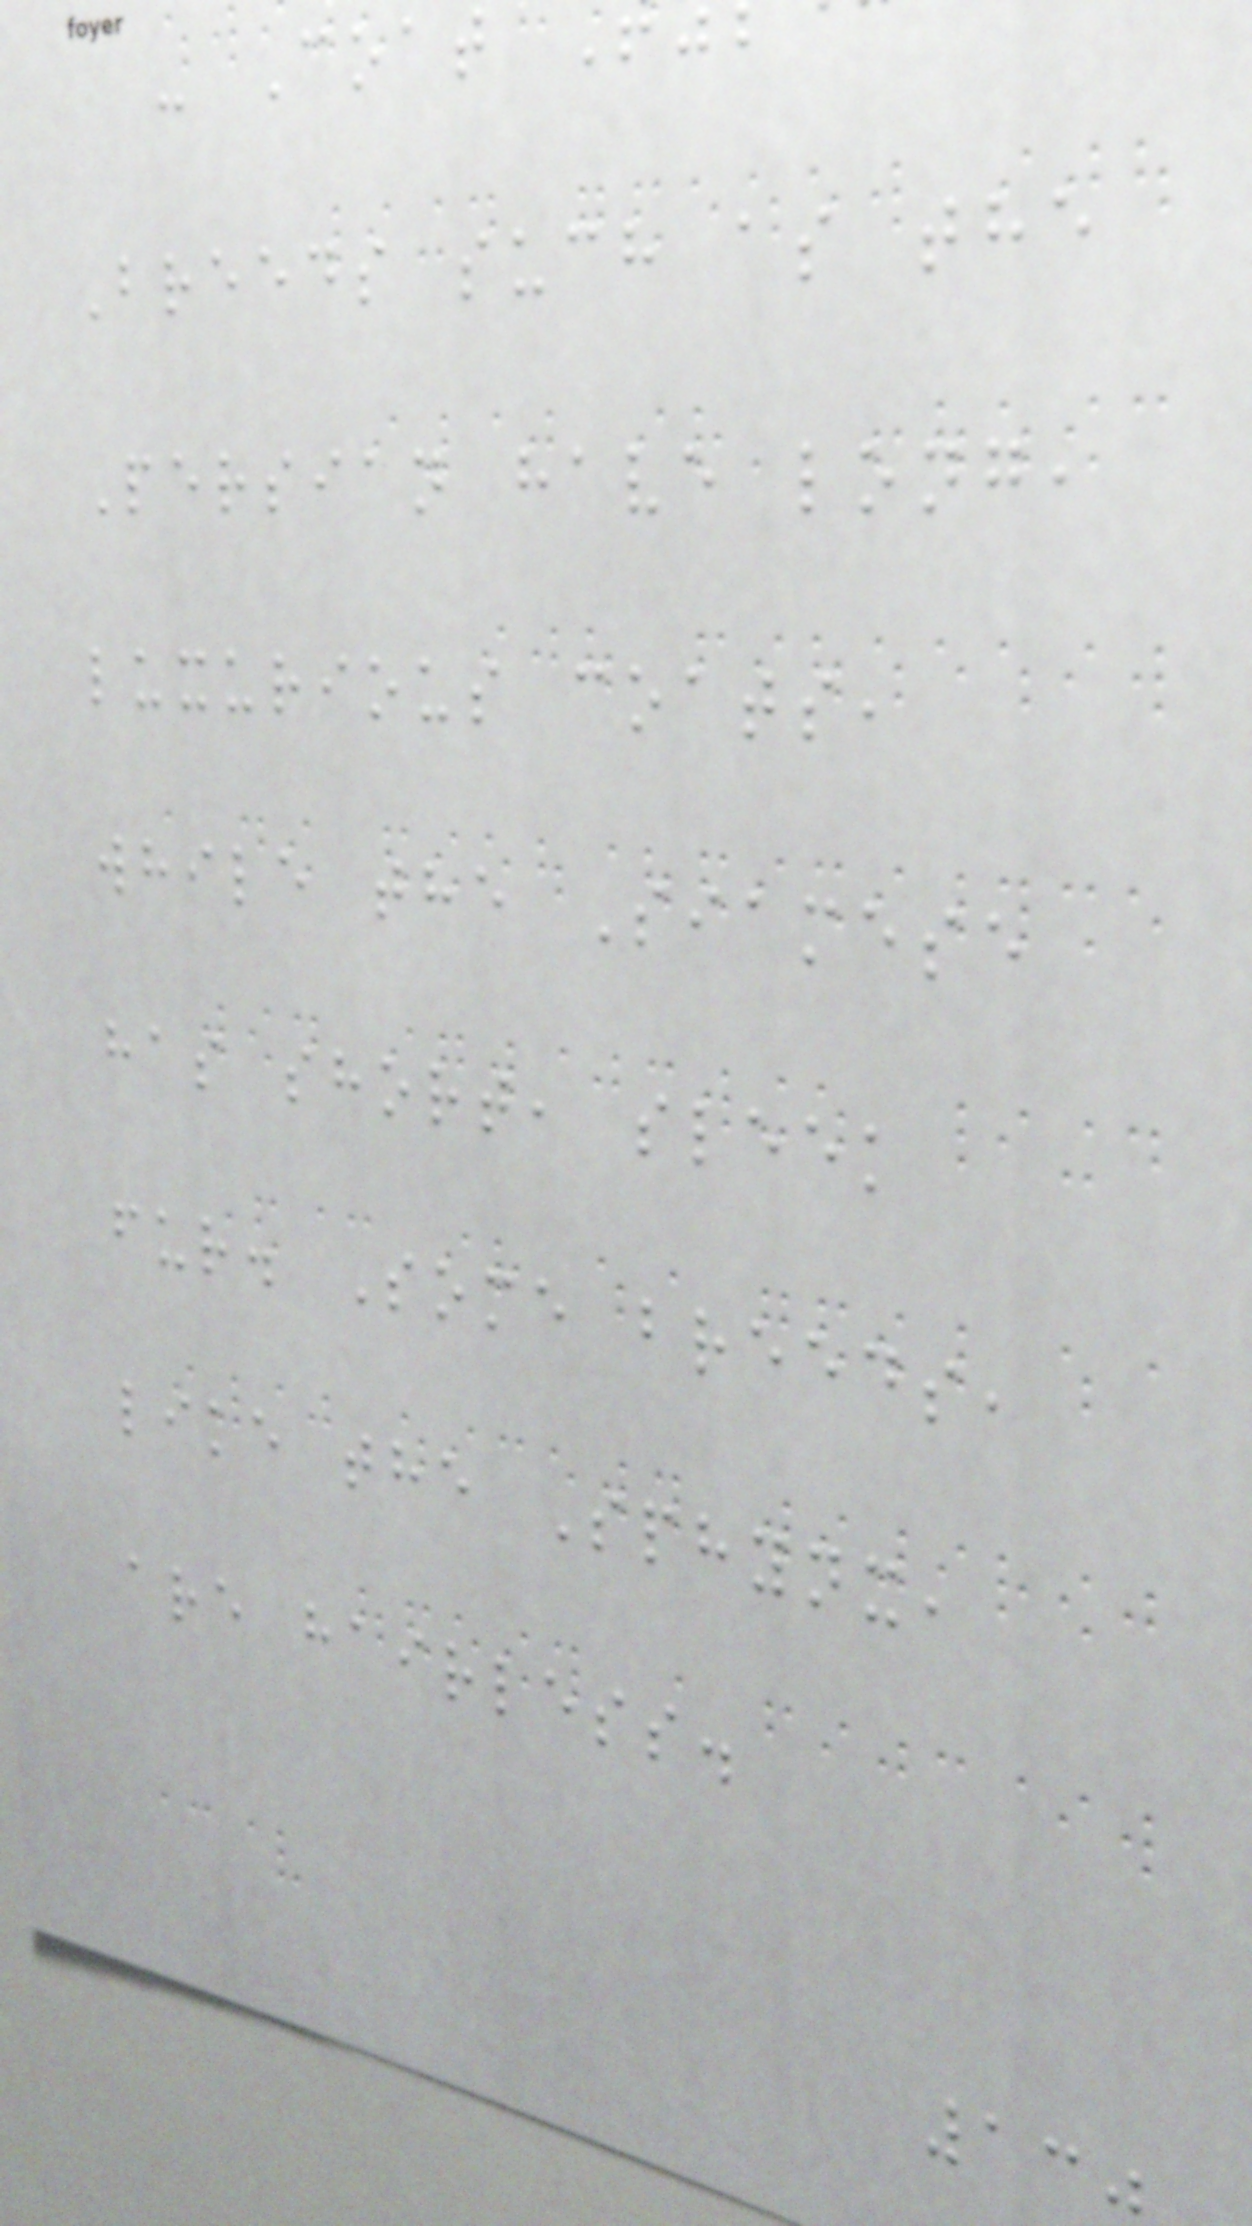- Coat
Breeds such as the
Persian have long,
luxurious coats,
while the Siamese
has short, sleek
fur. Some breeds,
like the Sphynx,
are hairless.
